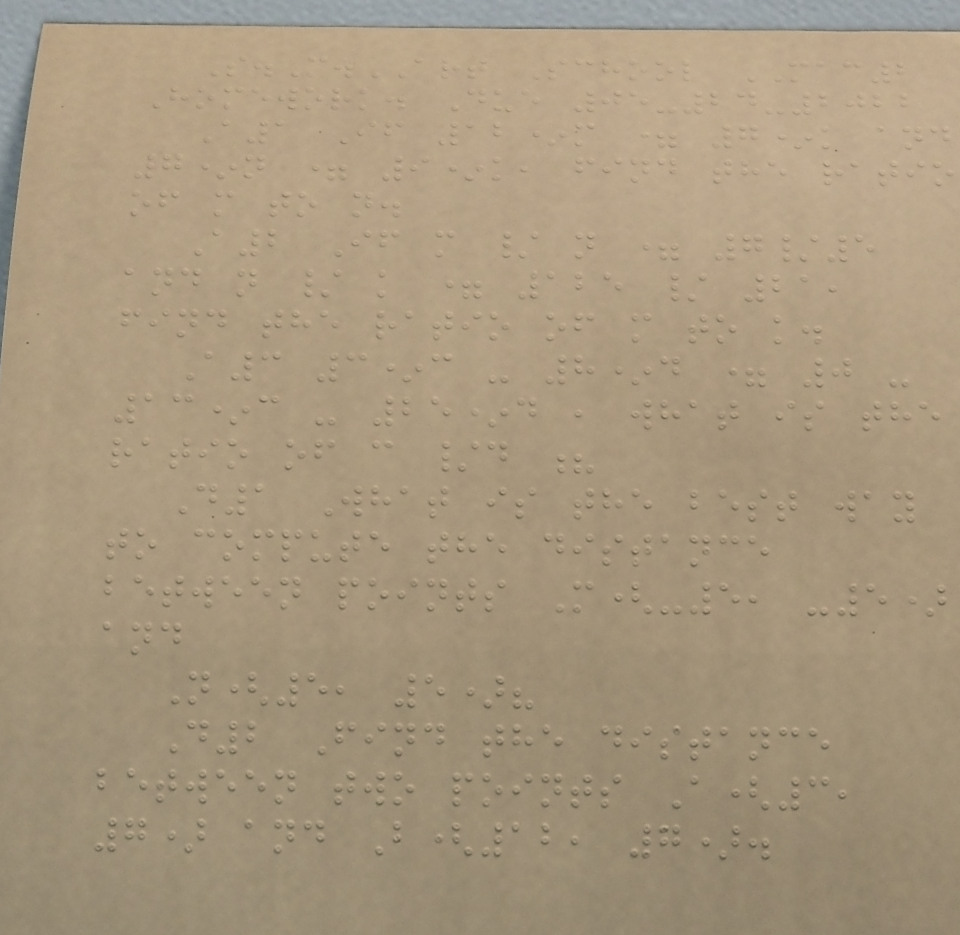S.M.ART School MAC2
Homework. Due 05-24-2022
A1 If 12*m = 7*k and
7*n = 9*k, find the ratio
of m to n.
A2 If m / n = 7/5
and n / k = 125 / 21,
find the ratio of m to k.
A3 3*c - 8*d = 0 -
13*c - 25*d , what is the
ratio of c /d ?
D1 What is the best way
to compute the distance
between points M(-5, -5)
and
N(5, 5)?
D2 Find the distance
between two points A(3,
7) and B(12, 7).
